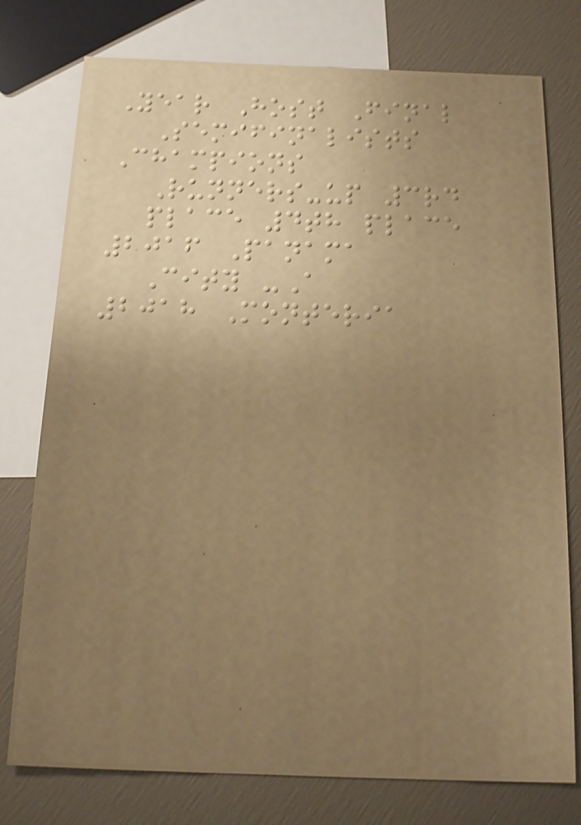Year Host Final
Semifinalists
Champions
Runners-up 3rd
place 4th place
2016 Panama
City -A
2018 Monteria
